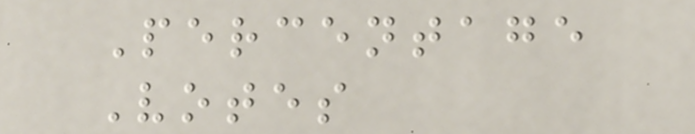Percentage
Votes
